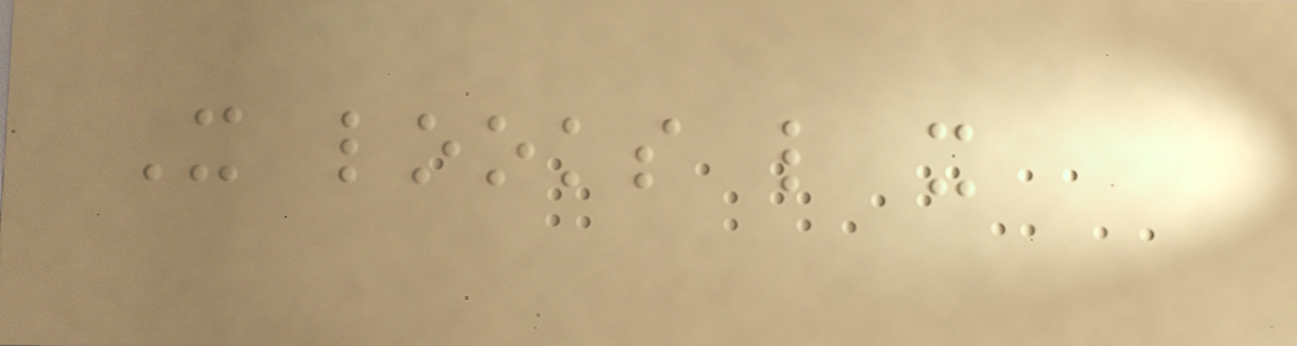It looks like it
